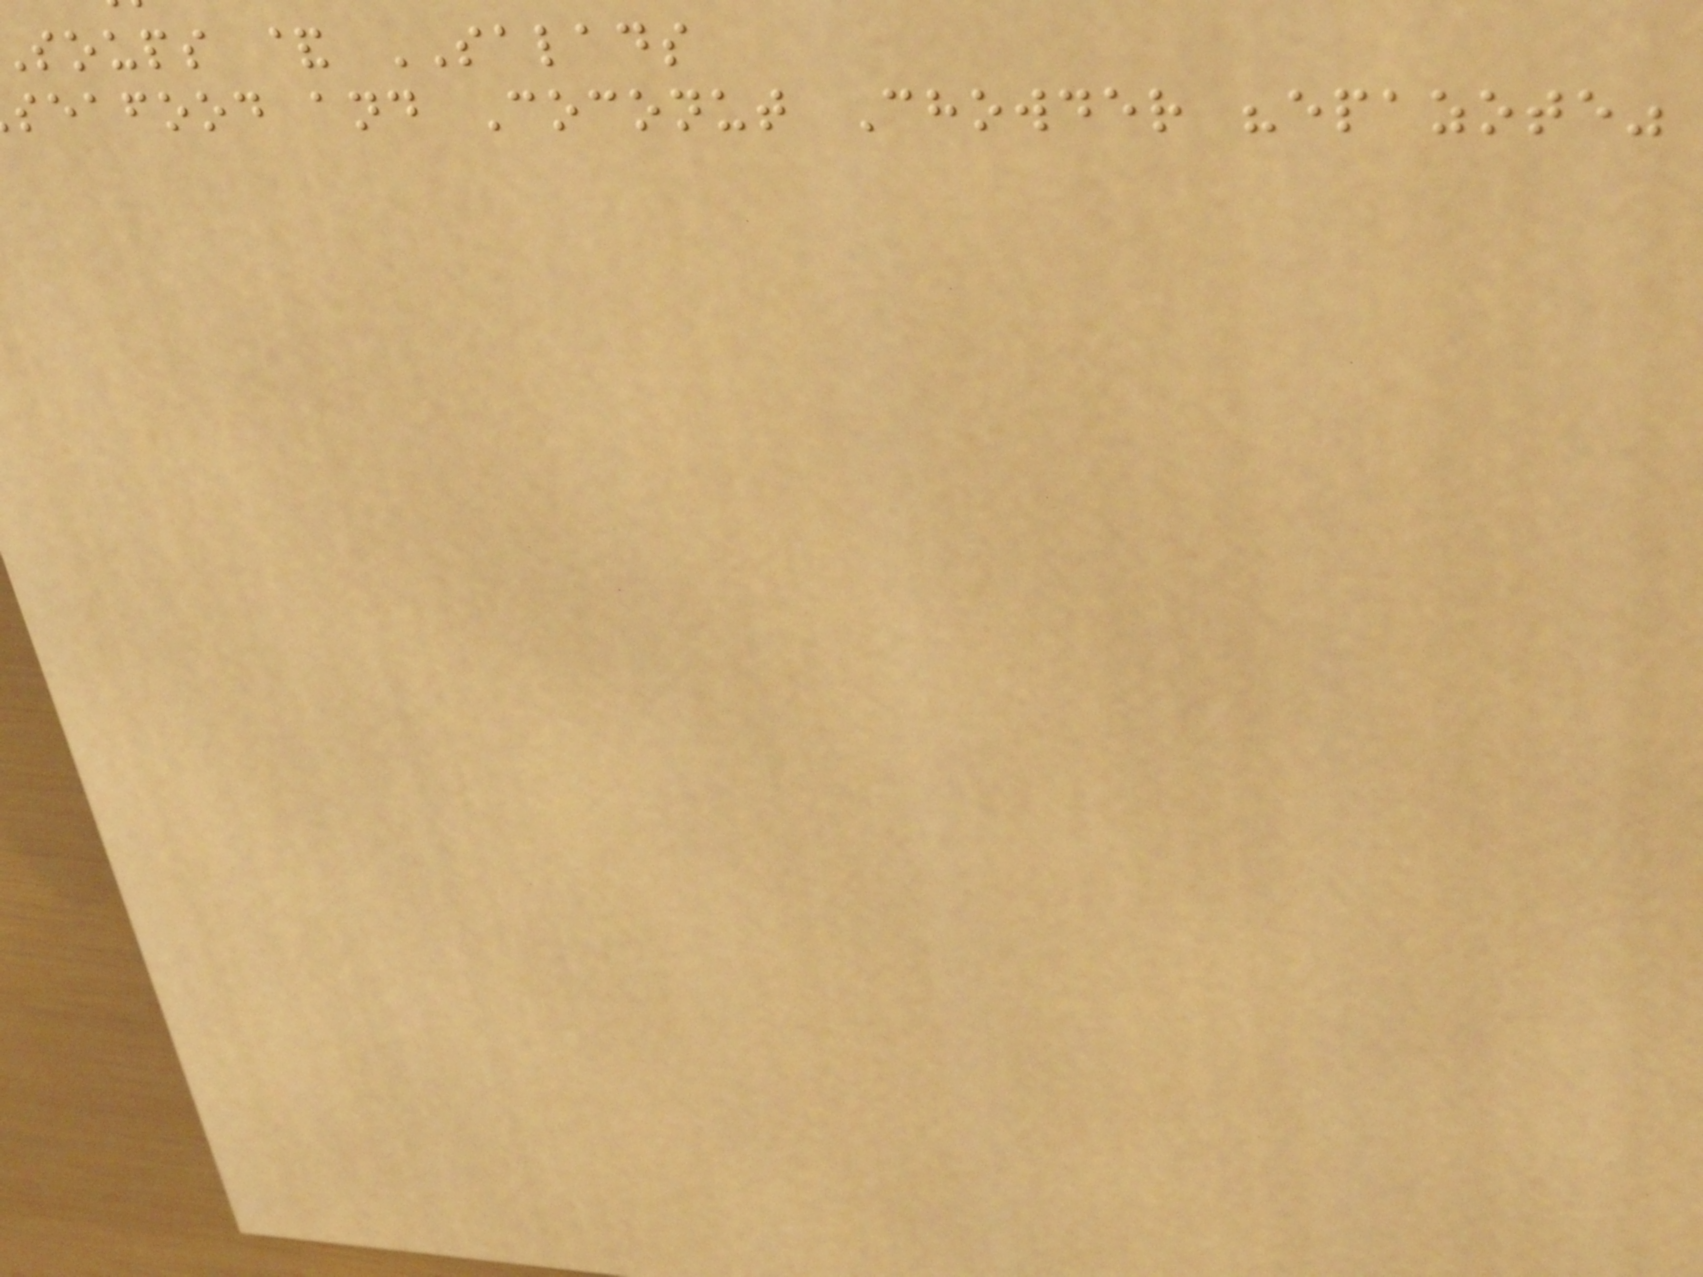soups & SALADS
seafood and Coconut Chowder "epazote"
